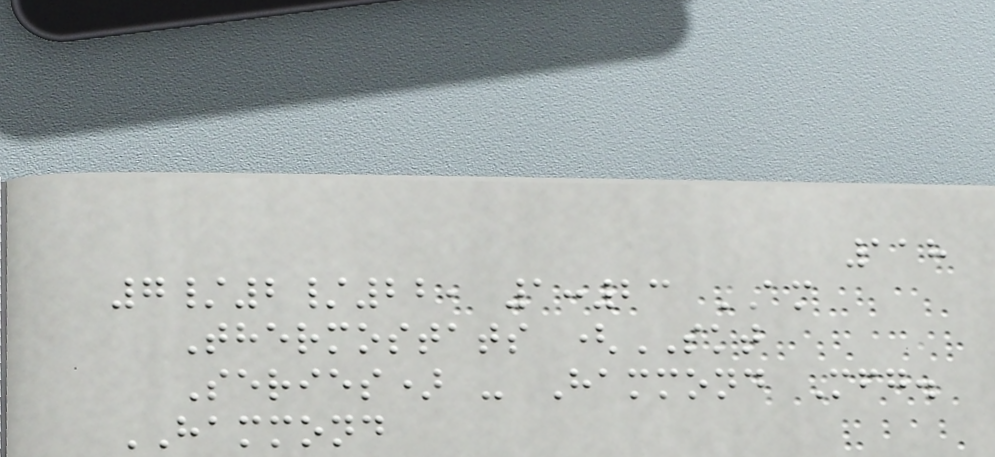118
7/2/22, 1:23 AM
Thermostats (SKT
Series) - Hammond Mfg.
HAMMOND
